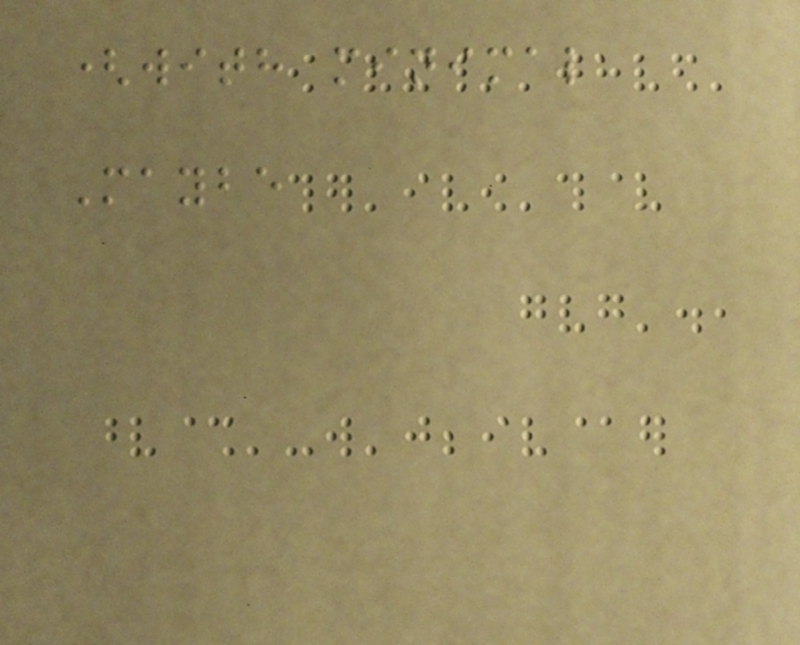(with minimal
Maybe
